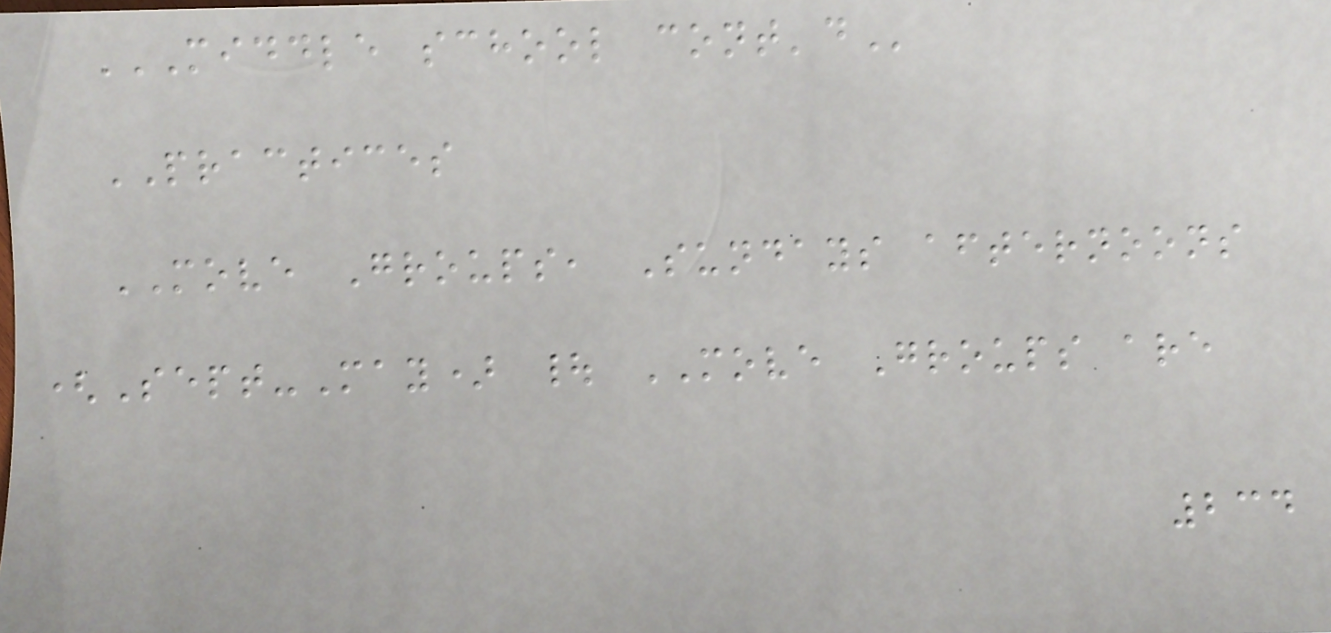MIDDLE SCHOOL CONT'D
PRACTICES
MOVE Groups, Sundays afternoons
(Sept-May) | MOVE Groups are
234
